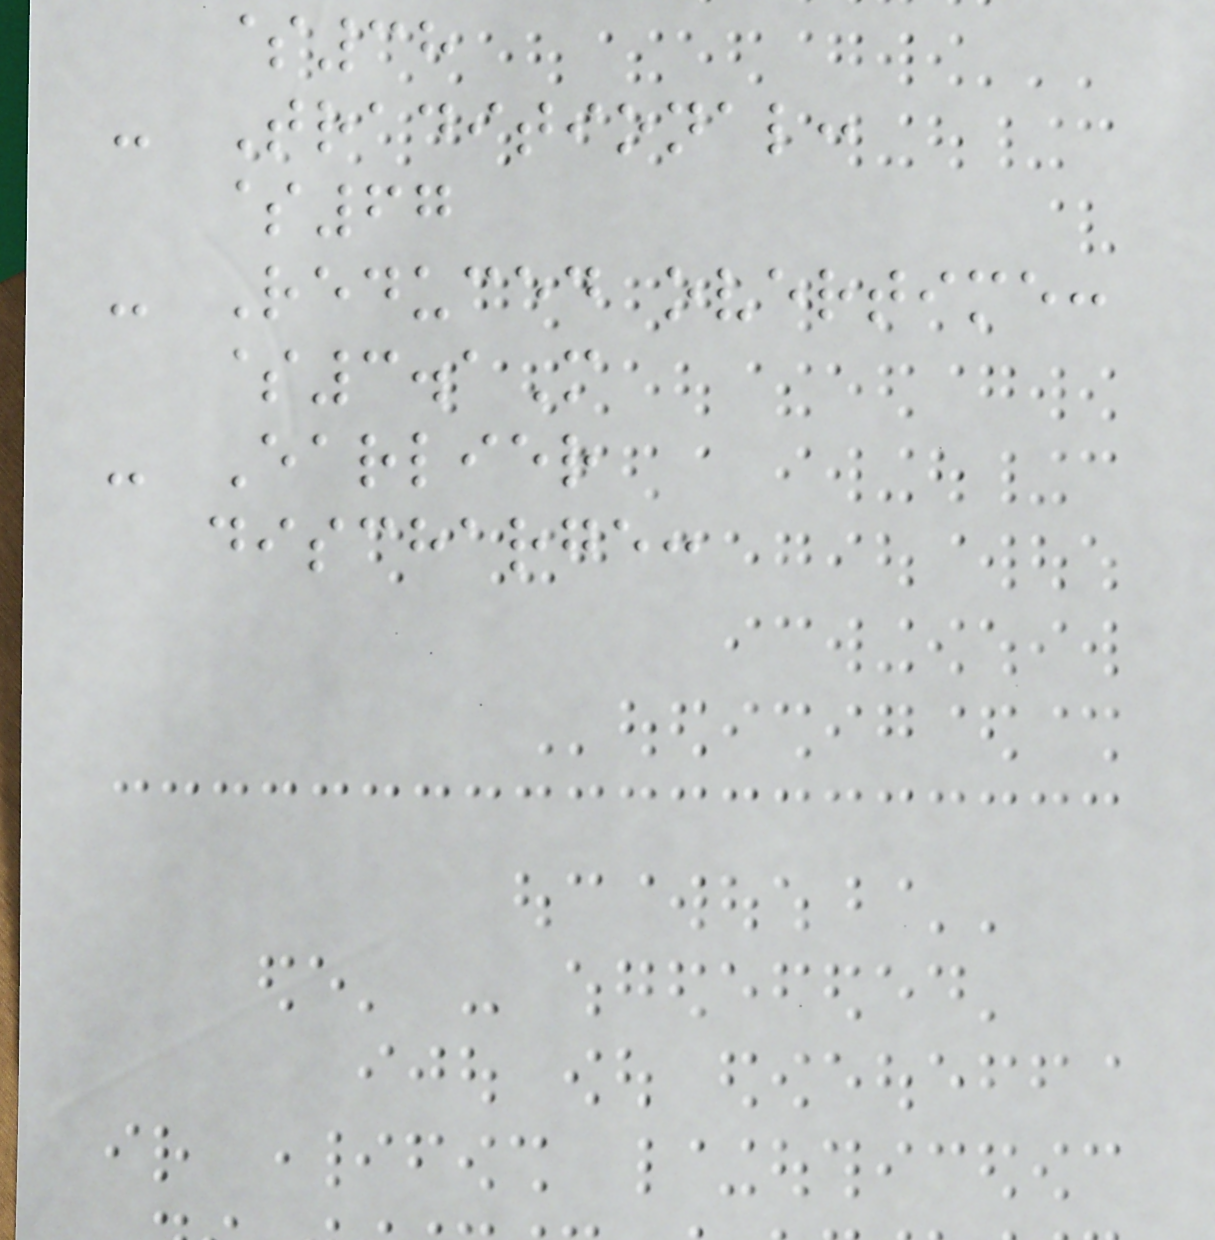$38
- Traditional:
$67
- Reduced overtime:
$3.1M
- Earlier
discharge:
